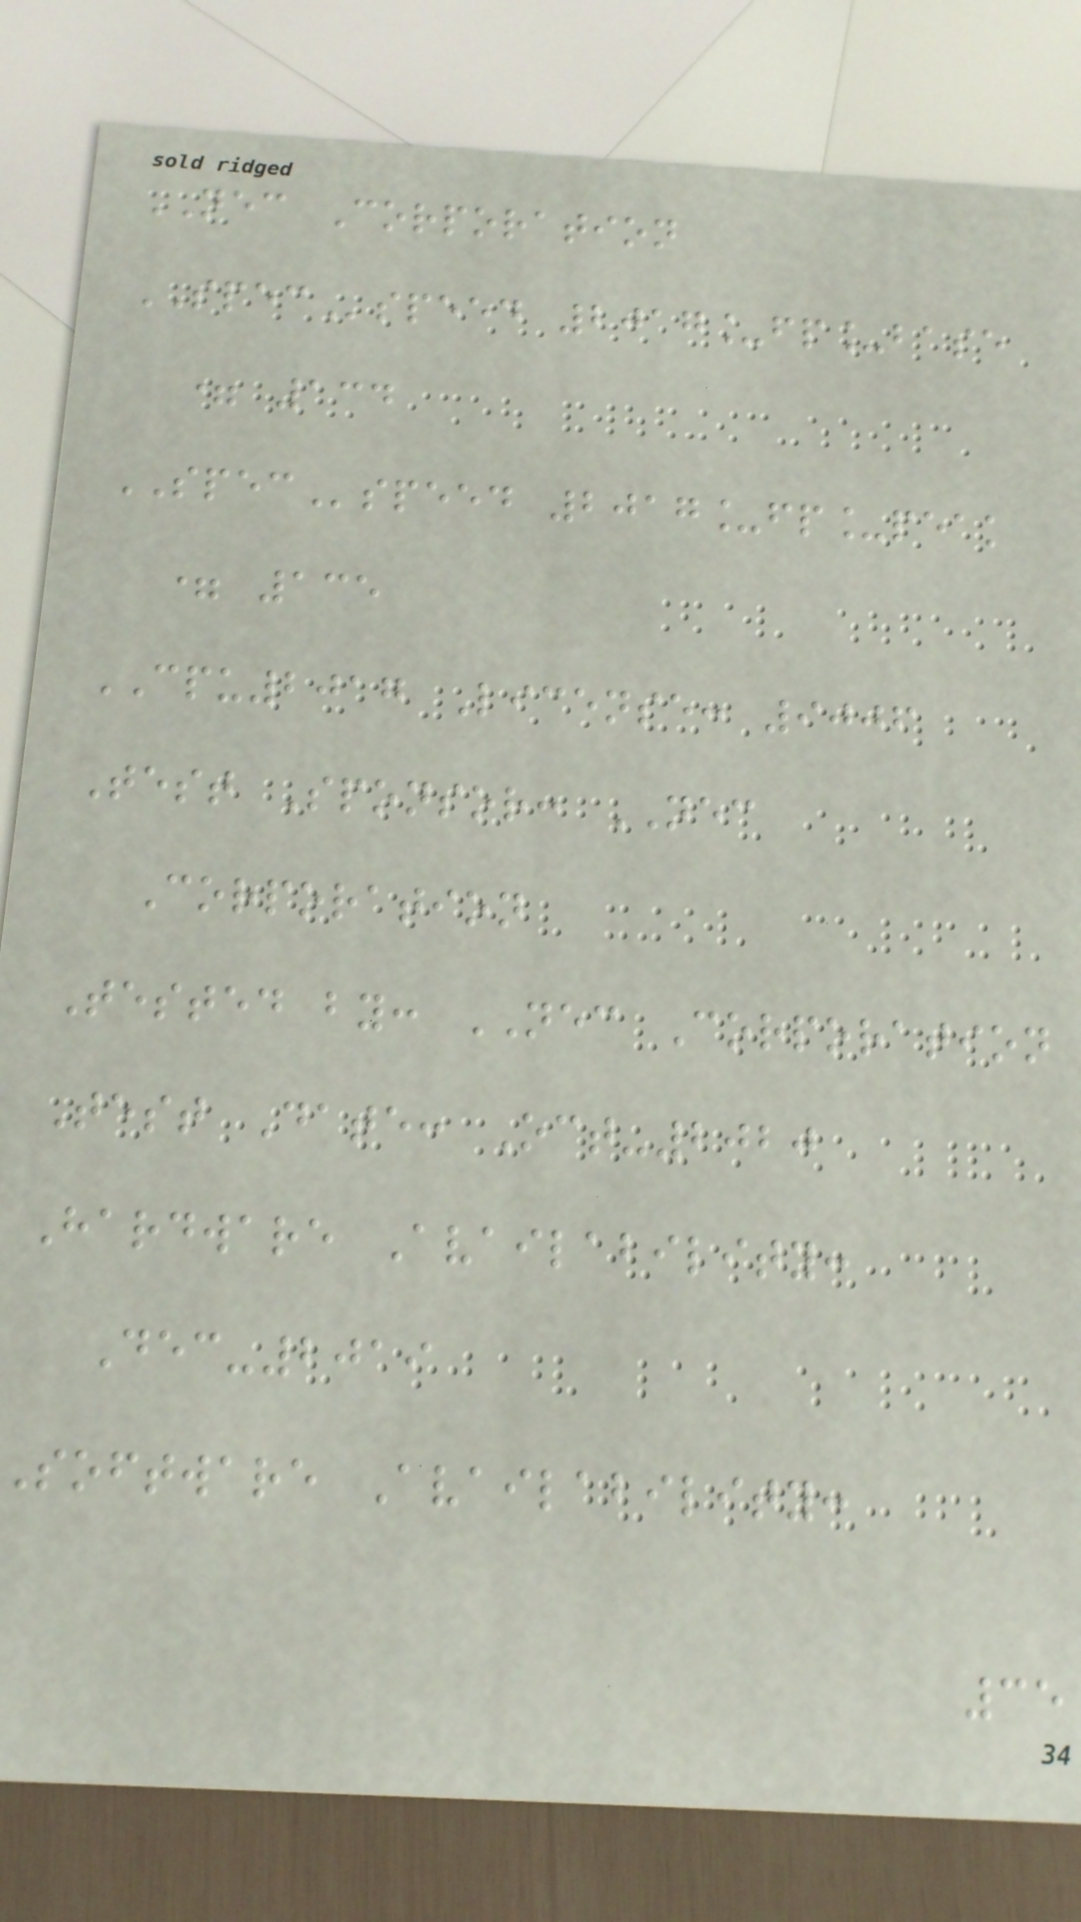NEC Corporation
SPECspeed 2017_fp_base
= 134
SPECspeed 2017_fp_peak
= 135
CPU2017 License: 9006
Test Sponsor: NEC
Corporation
Tested by: NEC Corporation
Test Date: Oct-2020
Hardware Availability:
Dec-2019
software Availability:
35
